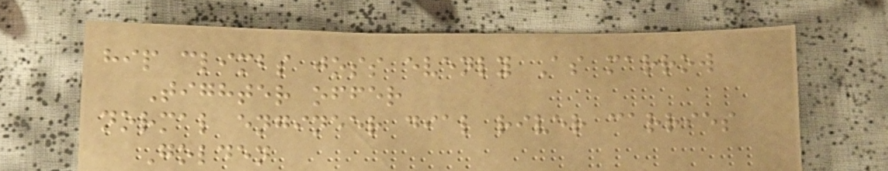hip climbs joss evenly As marrow
Tighter offer
normal engineer dial river carries
Golden
